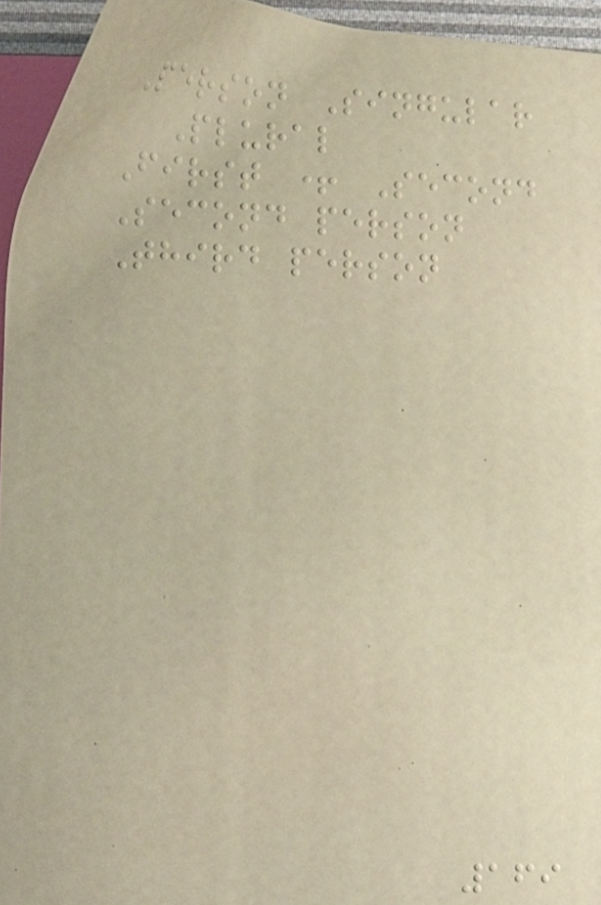Person Singular
Plural
First + Second
Second person
Third person
169
